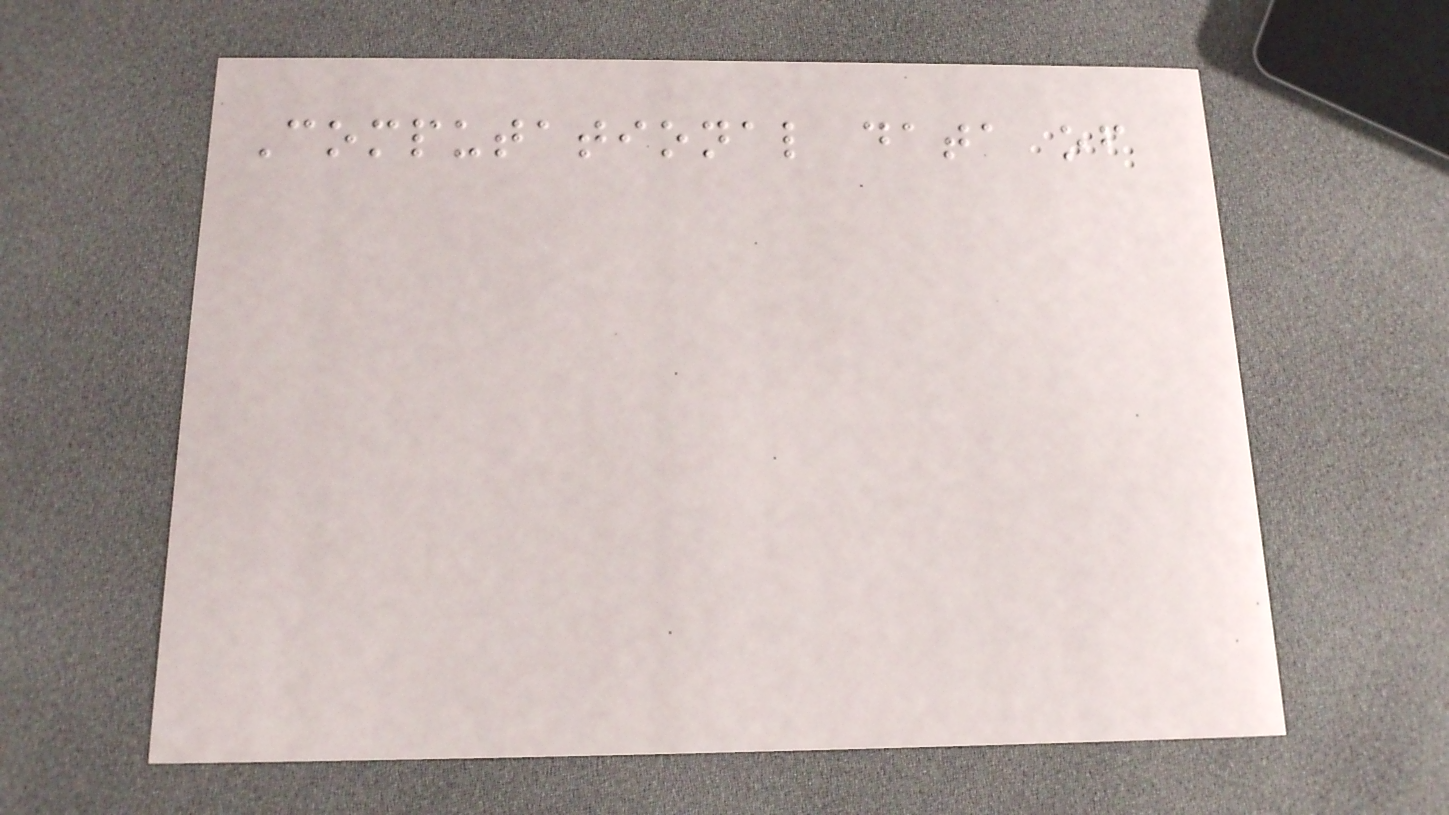Computational data of
